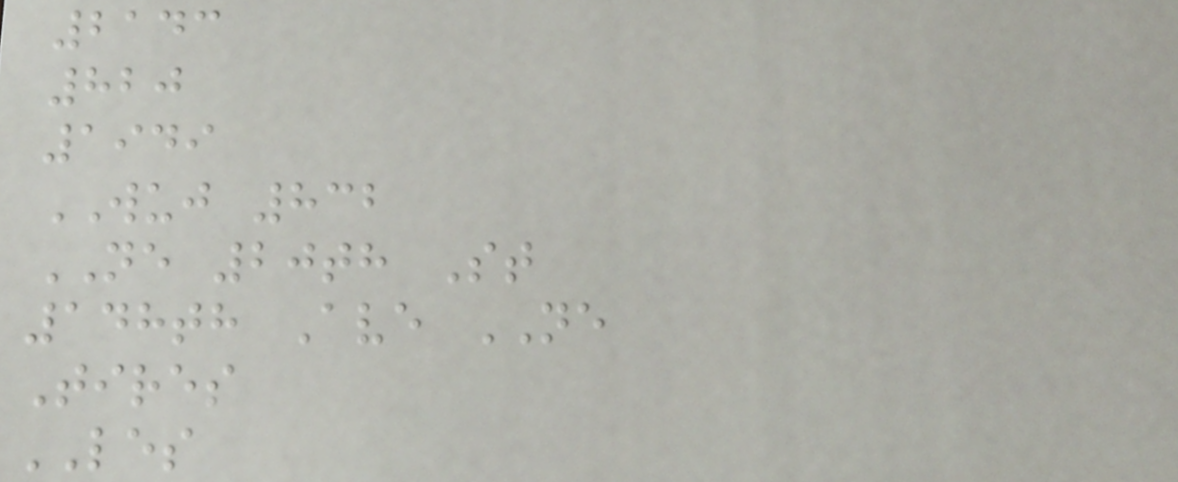2143
820
1949
WUJ 832
NE 20th St
148th Ave NE
Tires
LES
